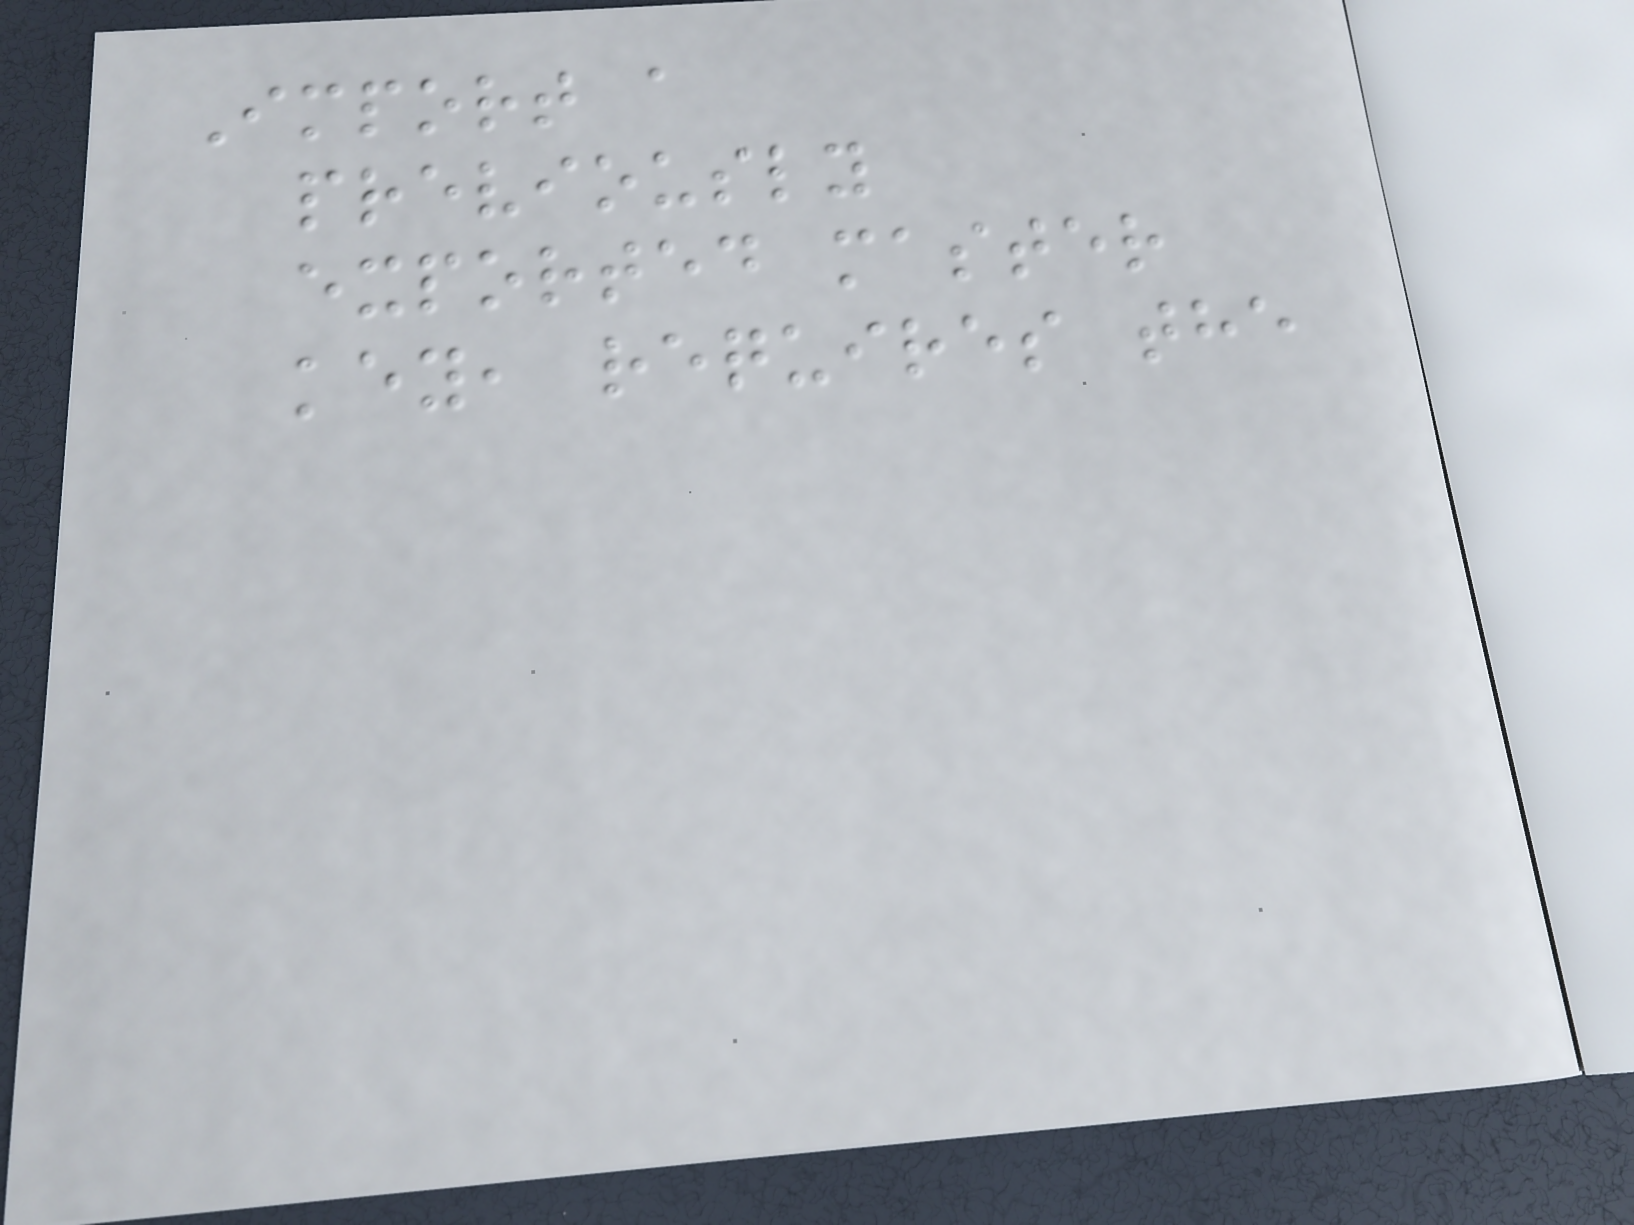Import a
previously
exported master
key, requires the
